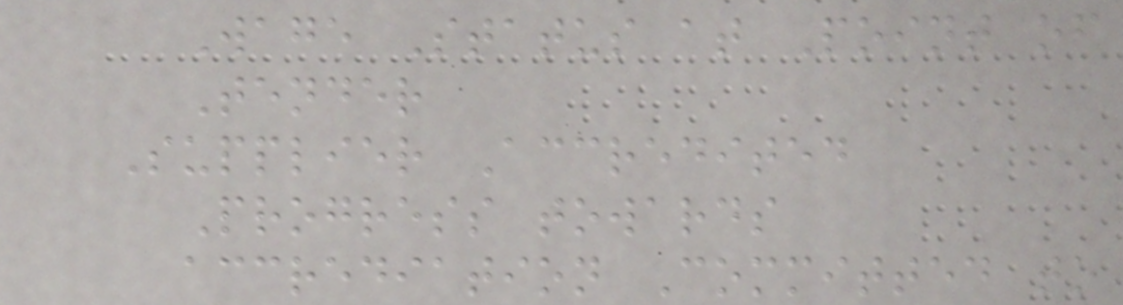Wage Status at Point of
Tender
Supplier Accredited
Progress towards
accrediation Committed to
